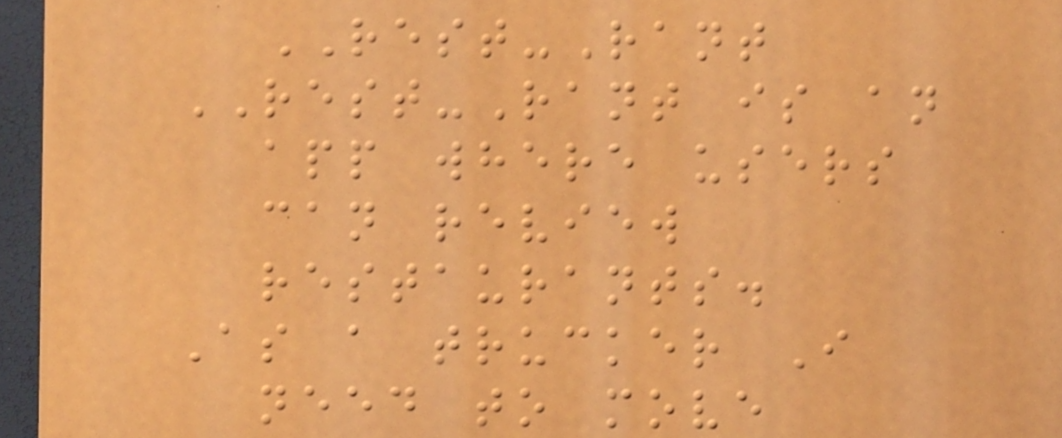REST-Rant
REST-Rant is an
app where users
can review
restaurants.
As a trucker I
need to move
